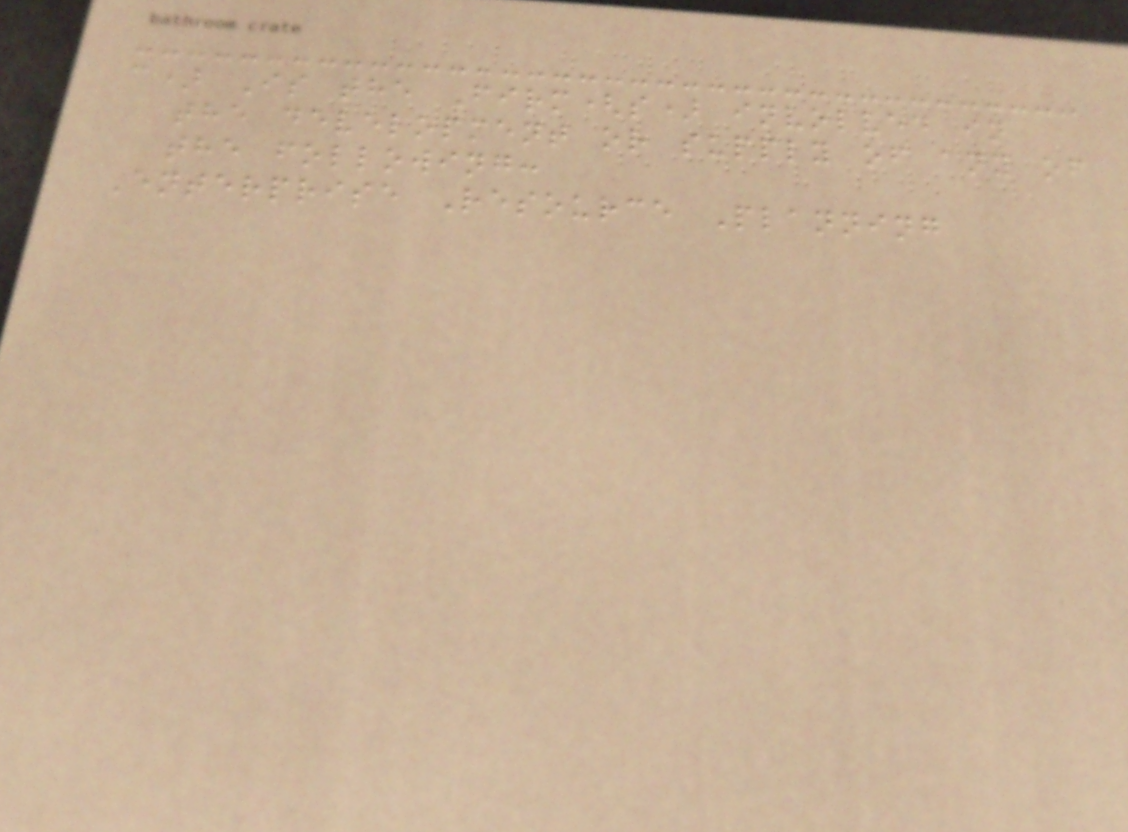c) Is the Firm(s) involved in
the development or supply of any of
the following:
Enterprise Resource Planning
